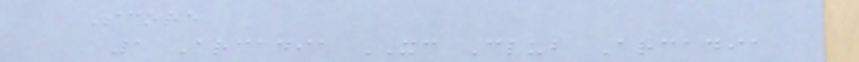Score
1 Arcadia XC Club Arcadia
